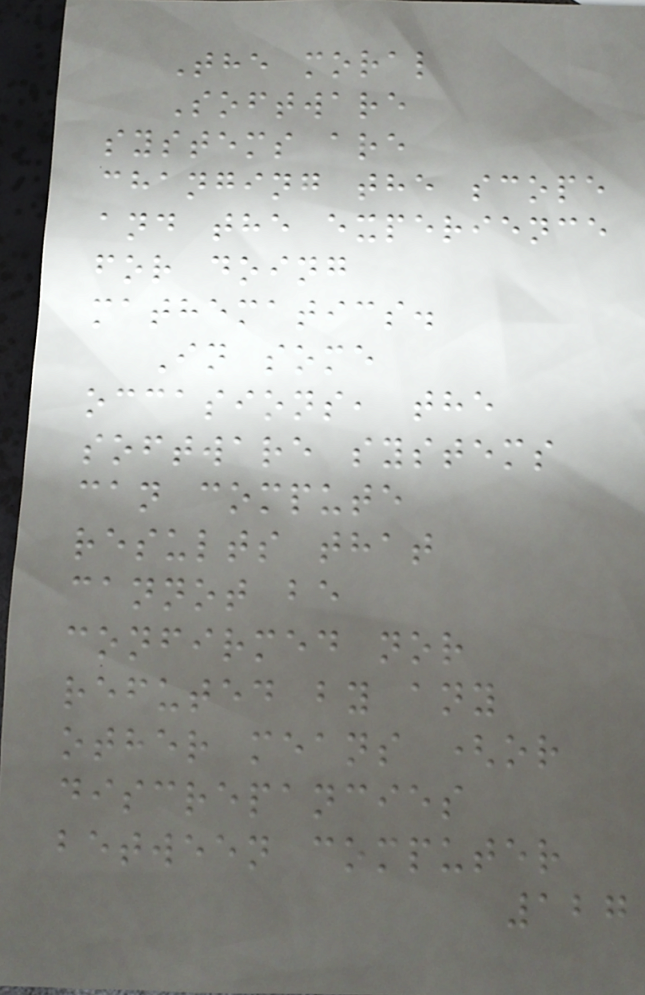The moral
Software
systems are
changing the scope
and the experience
for doing
mathematics.
In some
occasions, the
software systems
can compute
results that
cannot be
confirmed nor
refuted by any
other means (or
discrepancies
between computer
127
